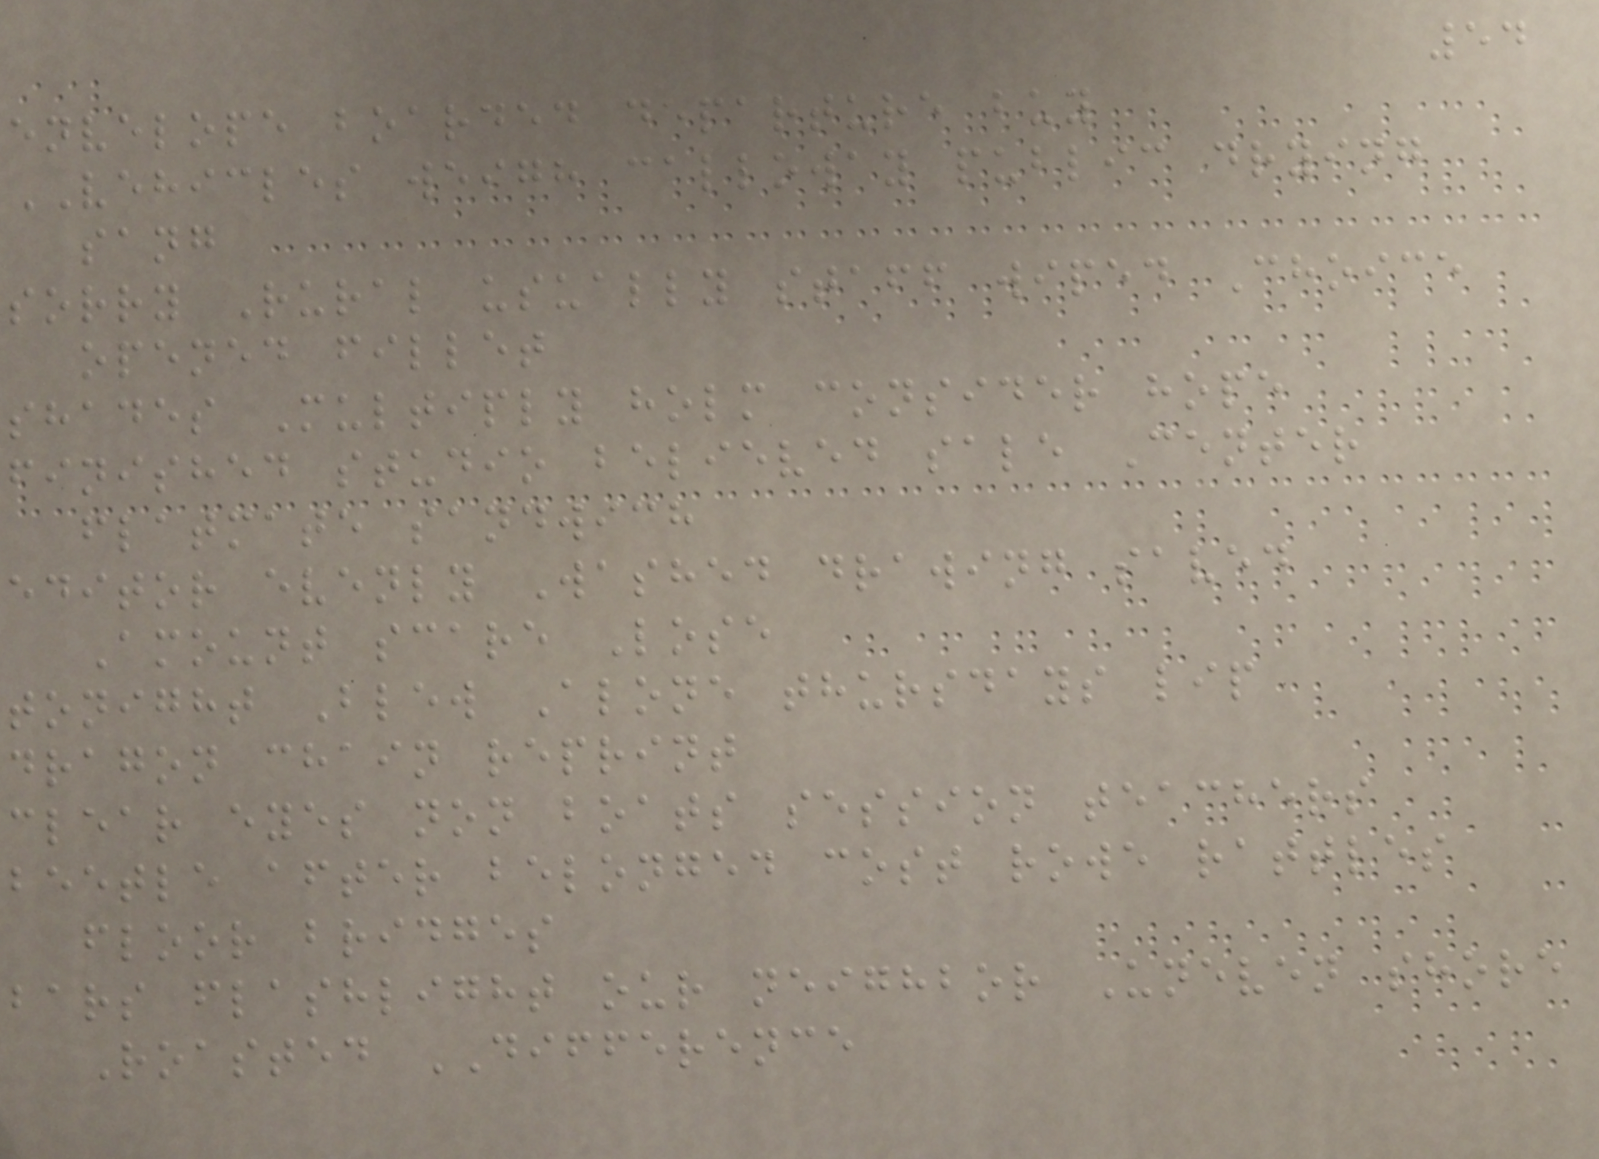54
envelope boarded departure buy
VEHICLES weigh calloway public drying
sang
sorry Rural usually staff wiped Choice
opened fillet
shades Multiply holm consider hope
finished studio believed sale Center
flatmate sandwich
editor evenly Washed drawing saved
Amount scare Lose
tonight Blew Alone thursdays lip
dragon chain reprint
clear eyes non boats session teachers
beetle after belonged cost rowe rattles
floor bridges
bars flashlight our neighbor Uneven shore
Roasted DIFFERENCE
